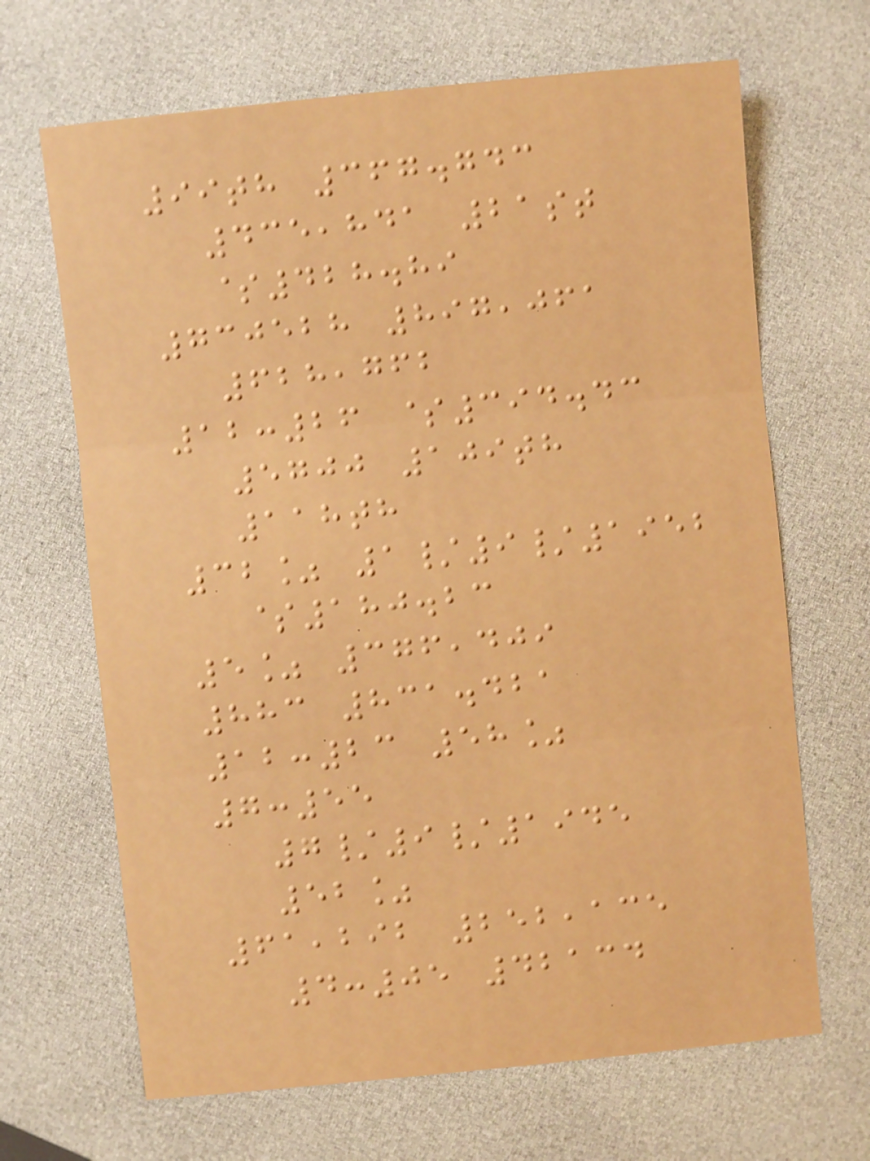99th 367.743
435,841 21st
$428.89
730528 897,061
628,762
12:26 $394.43
5700 109th
118th
32% 1/9/1952
$180.23
5% 376,409
883 831.421
12:23 58%
7:55
7/9/1945
52%
61,292 252,135
4:05 42134
